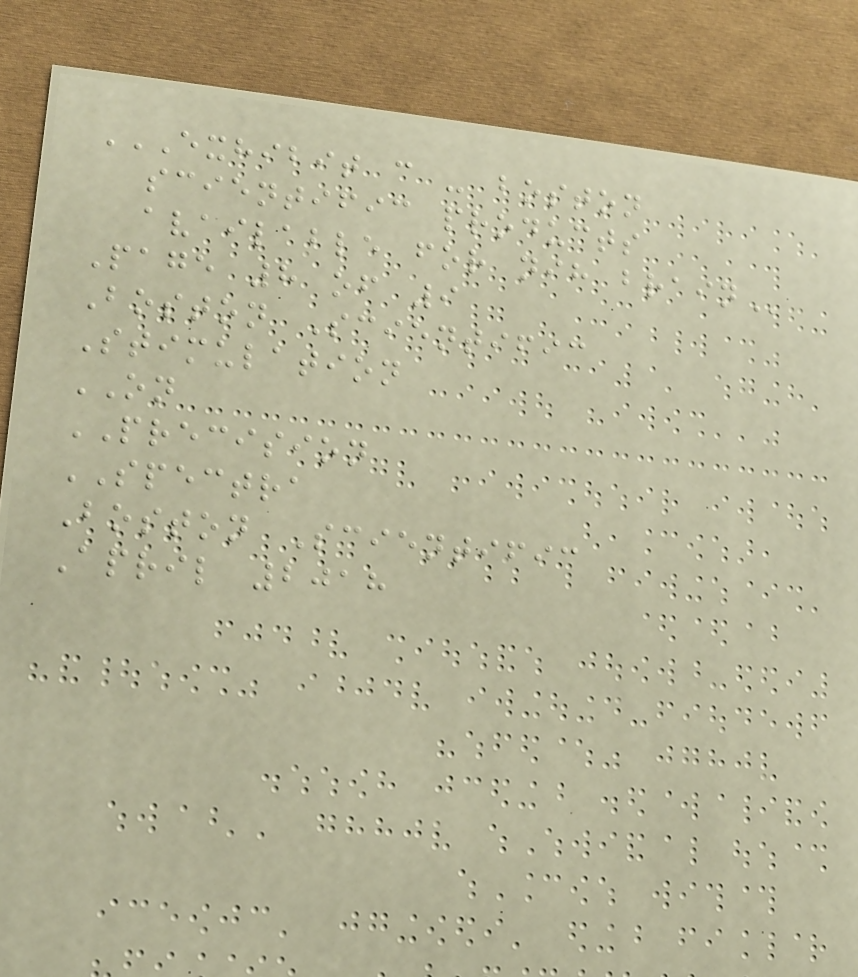EXHIBIT C - BOSTON
SCIENTIFIC PRODUCTS
AVAILABLE FOR NIH BRAIN
Page 8 of 9
Boston Scientific
Stimulation
ON
PRECISION
SPECTRA
Boston Scientific
April 2018
